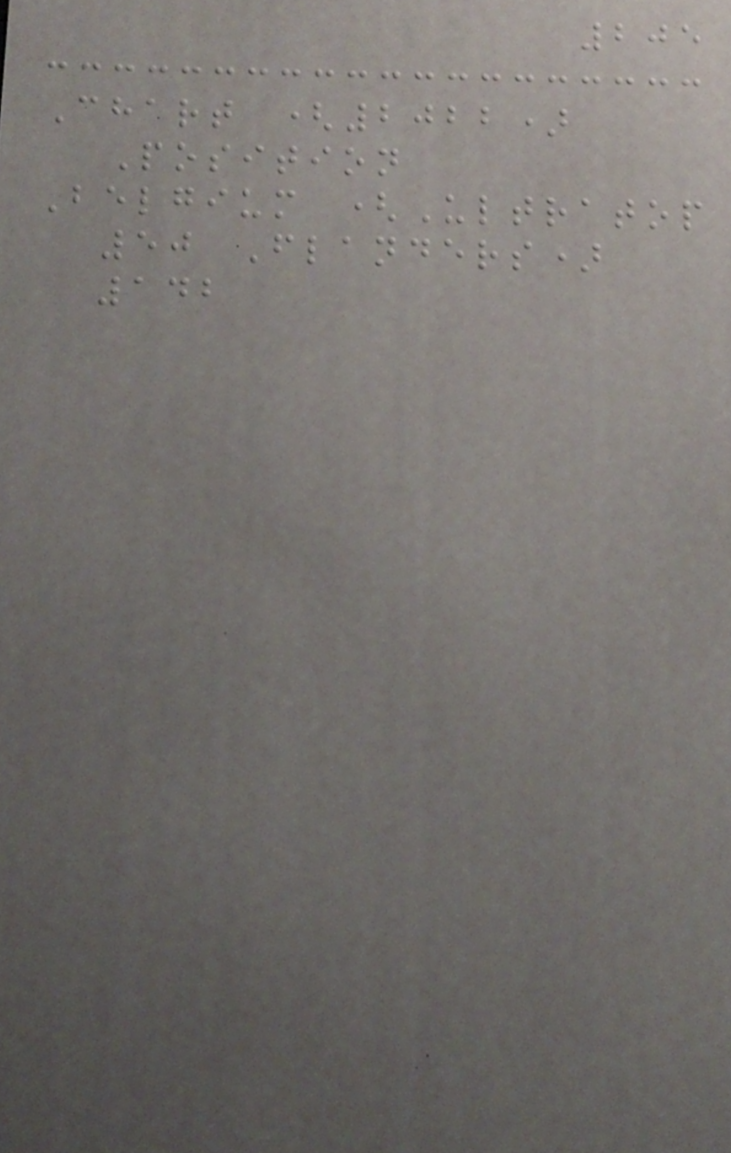205
Chart (2022)
Position
Belgium (Ultratop
50 Flanders)
142
